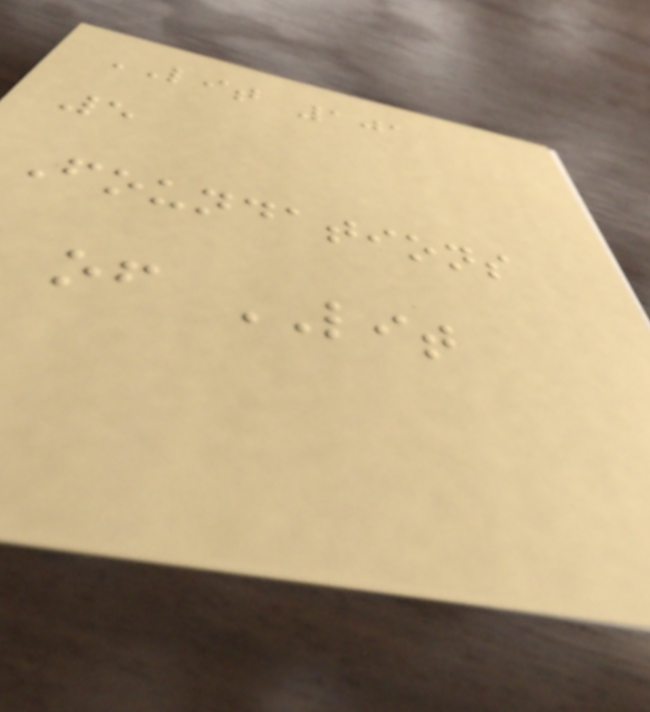LIT 101
5
Foundations
of LIT
